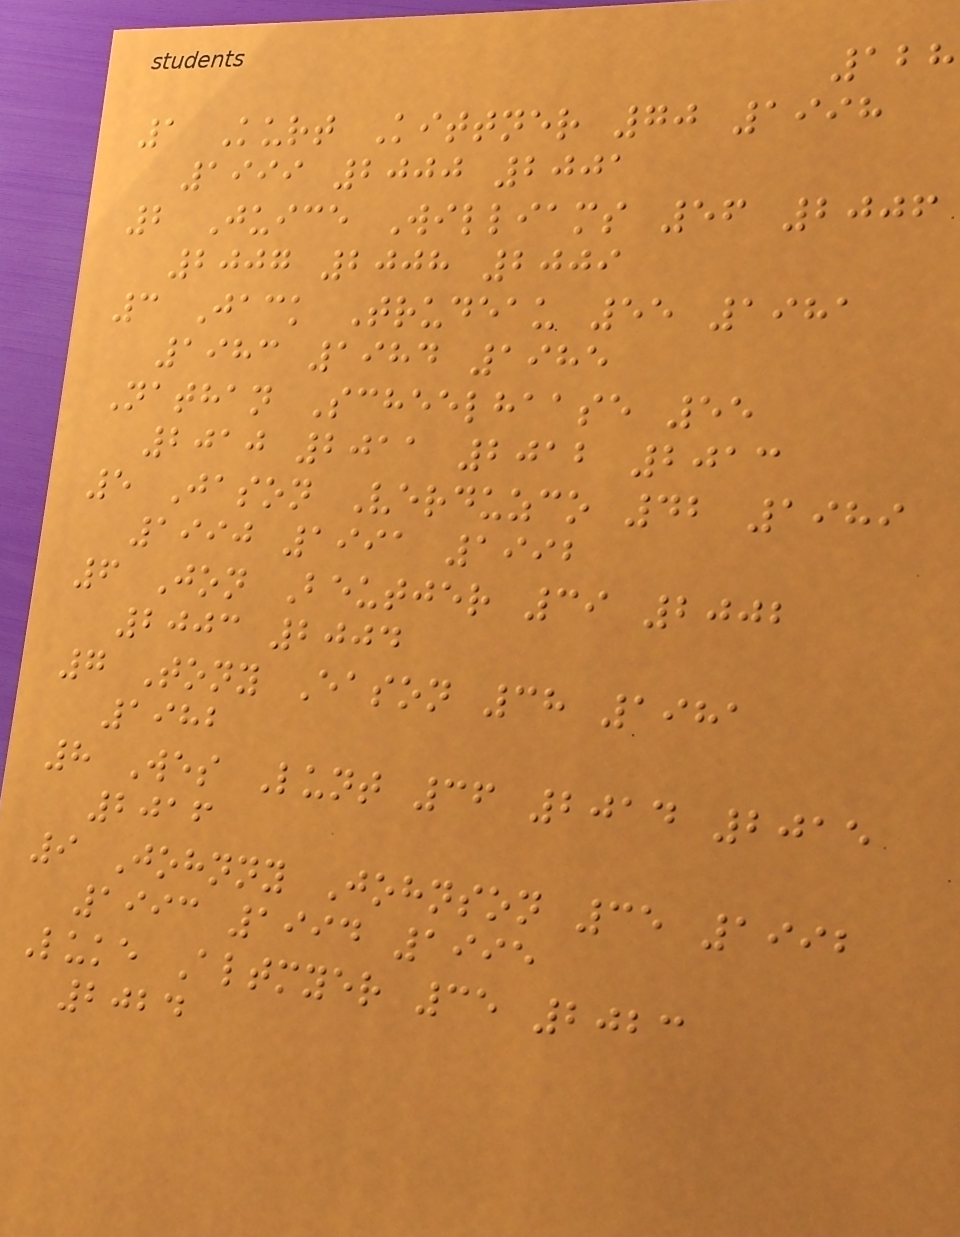128
1 Kurt Kittner 70 1998
1999 2000 2001
2 Juice Williams 56 2006
2007 2008 2009
3 Jack Trudeau 55 1981
1983 1984 1985
Nathan Scheelhaase 55
2010 2011 2012 2013
5 Jason Verduzco 42 1989
1990 1991 1992
6 Jon Beutjer 39 2002
2003 2004
7 Tony Eason 38 1981
1982
8 Wes Lunt 36 2014 2015
2016
9 Johnny Johnson 35 1992
1993 1994 1995
Luke Altmyer 35 2023
2024
